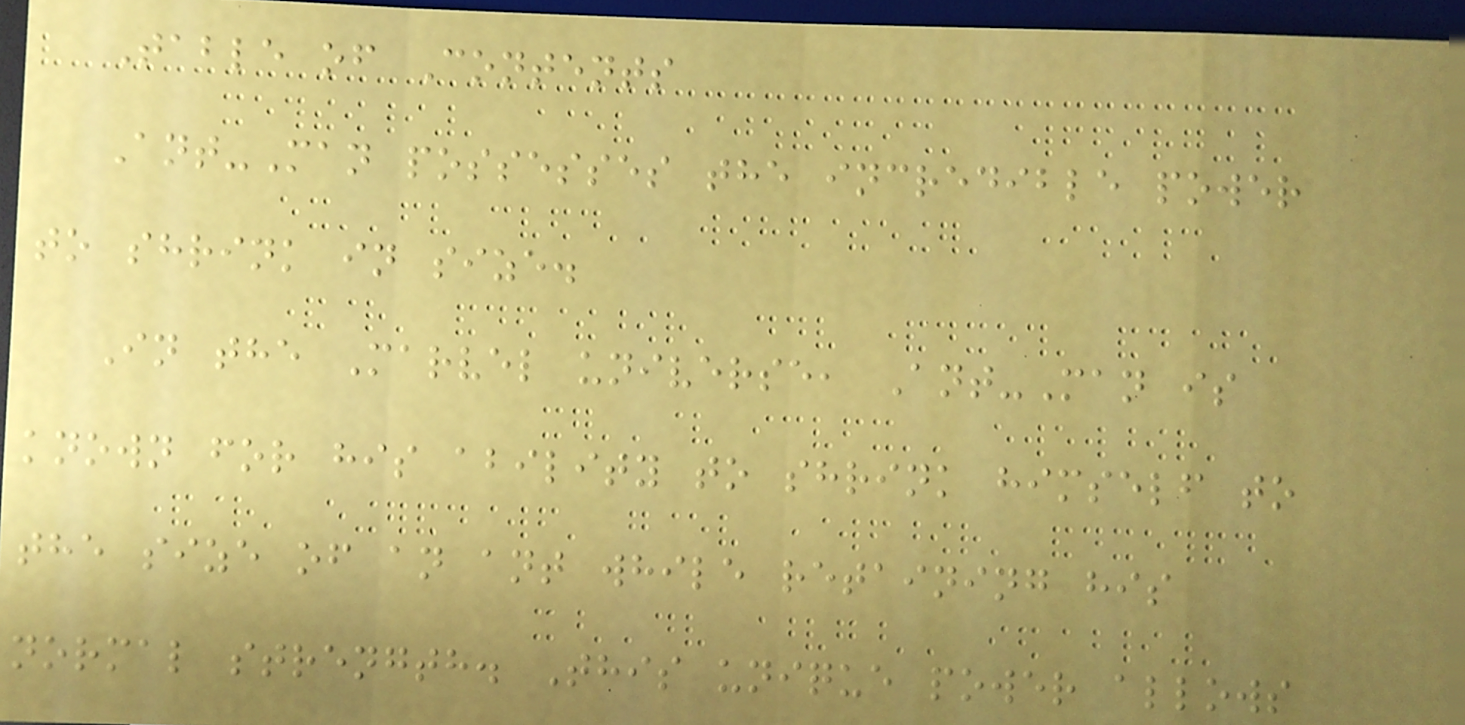Table of Contents
Ant-Man possesses the incredible power
to shrink in size.
In the Marvel universe, Ant-Man is
known for his ability to shrink himself to
the size of an ant while retaining his
normal strength. This unique power allows
